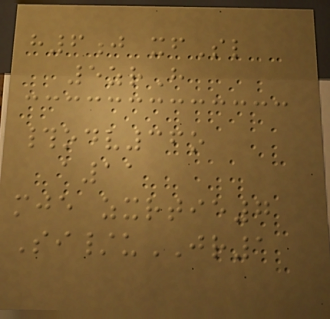h6j xfSl
5zrH
#odv36o
a11
mje zxrtie7
Si/uJR1
